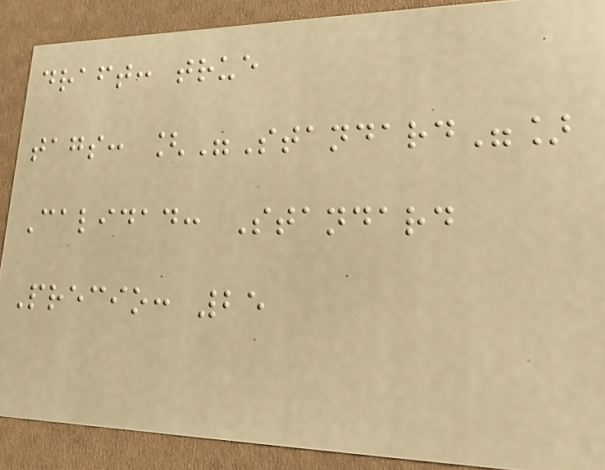draft: true
tags: ["Standard"]
Calidad: Standard
Precio: 25
